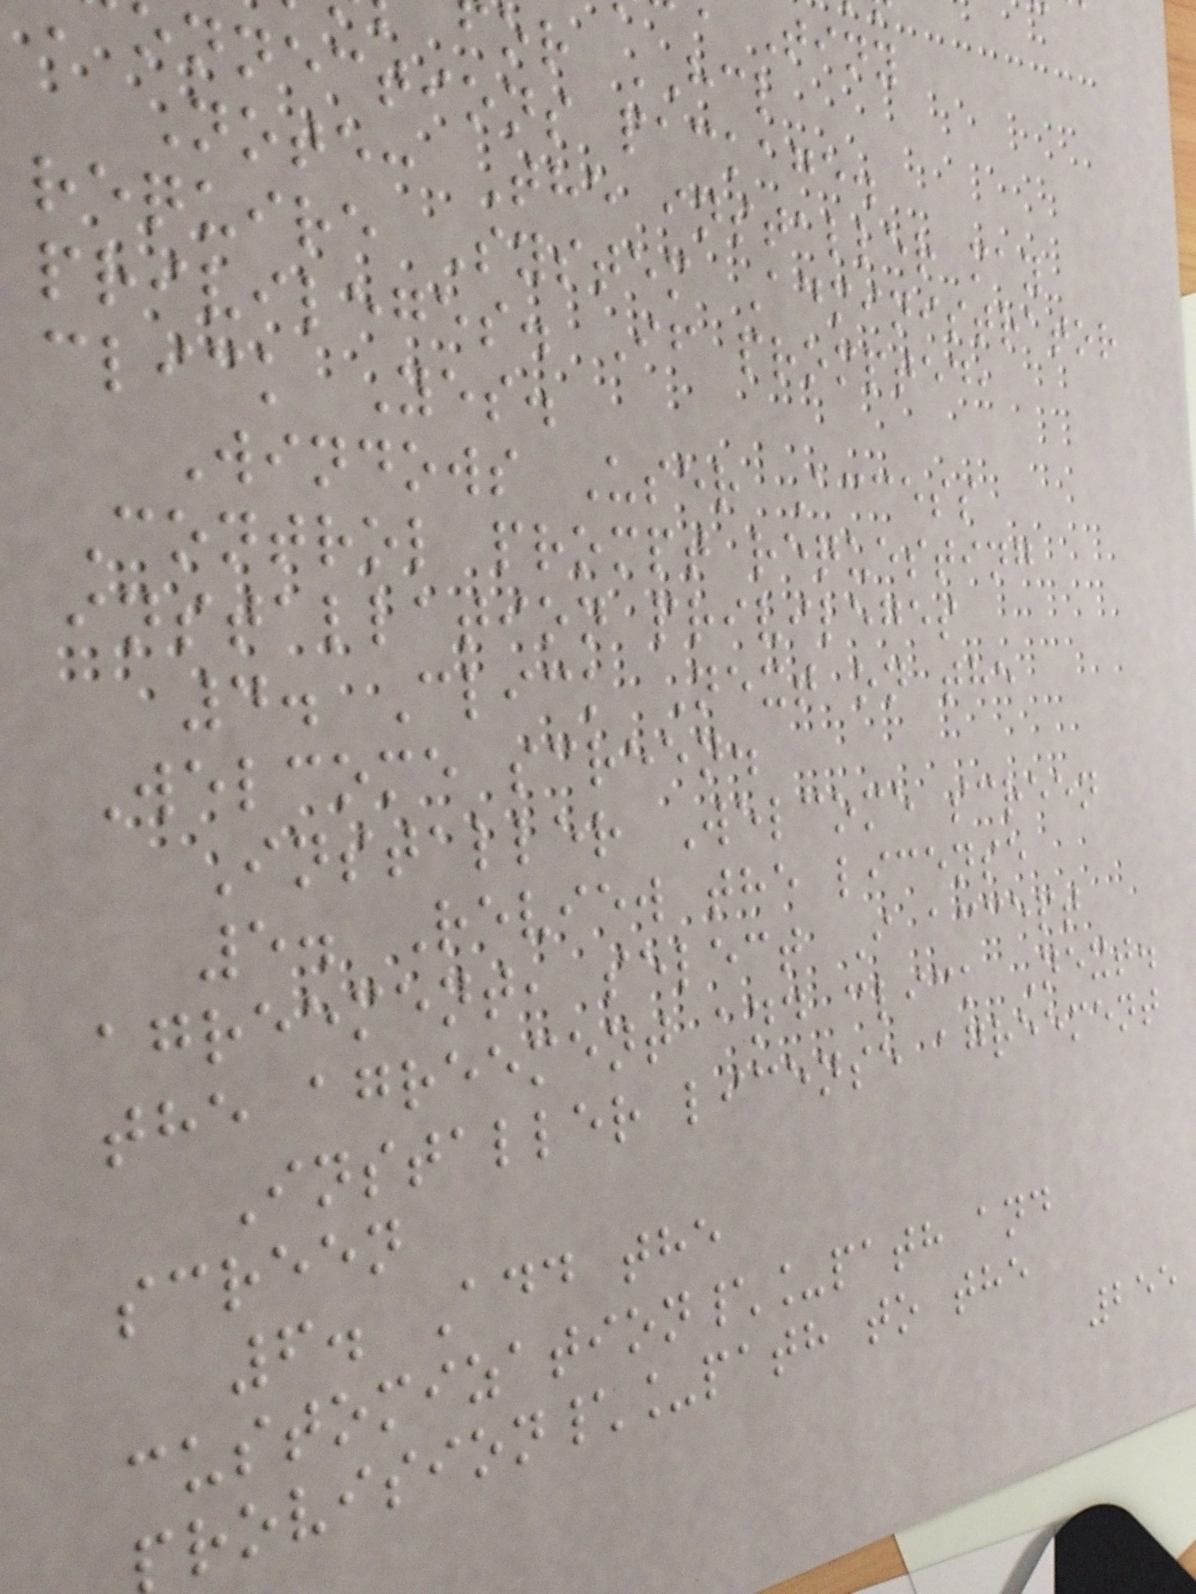or HCL
nnections package.
Note: The installer may
require System Administrator
privileges. If prompted,
click Yes.
Windows User Access
Control prompt requesting
installation privileges
4. Click Next on the
Welcome screen.
Installer Welcome screen
5. Review the license
agreement, select I accept
the agreement and click Next.
Installer license agreement
screen
6. Add the
customization\_path and
rovision\_path to the
255
